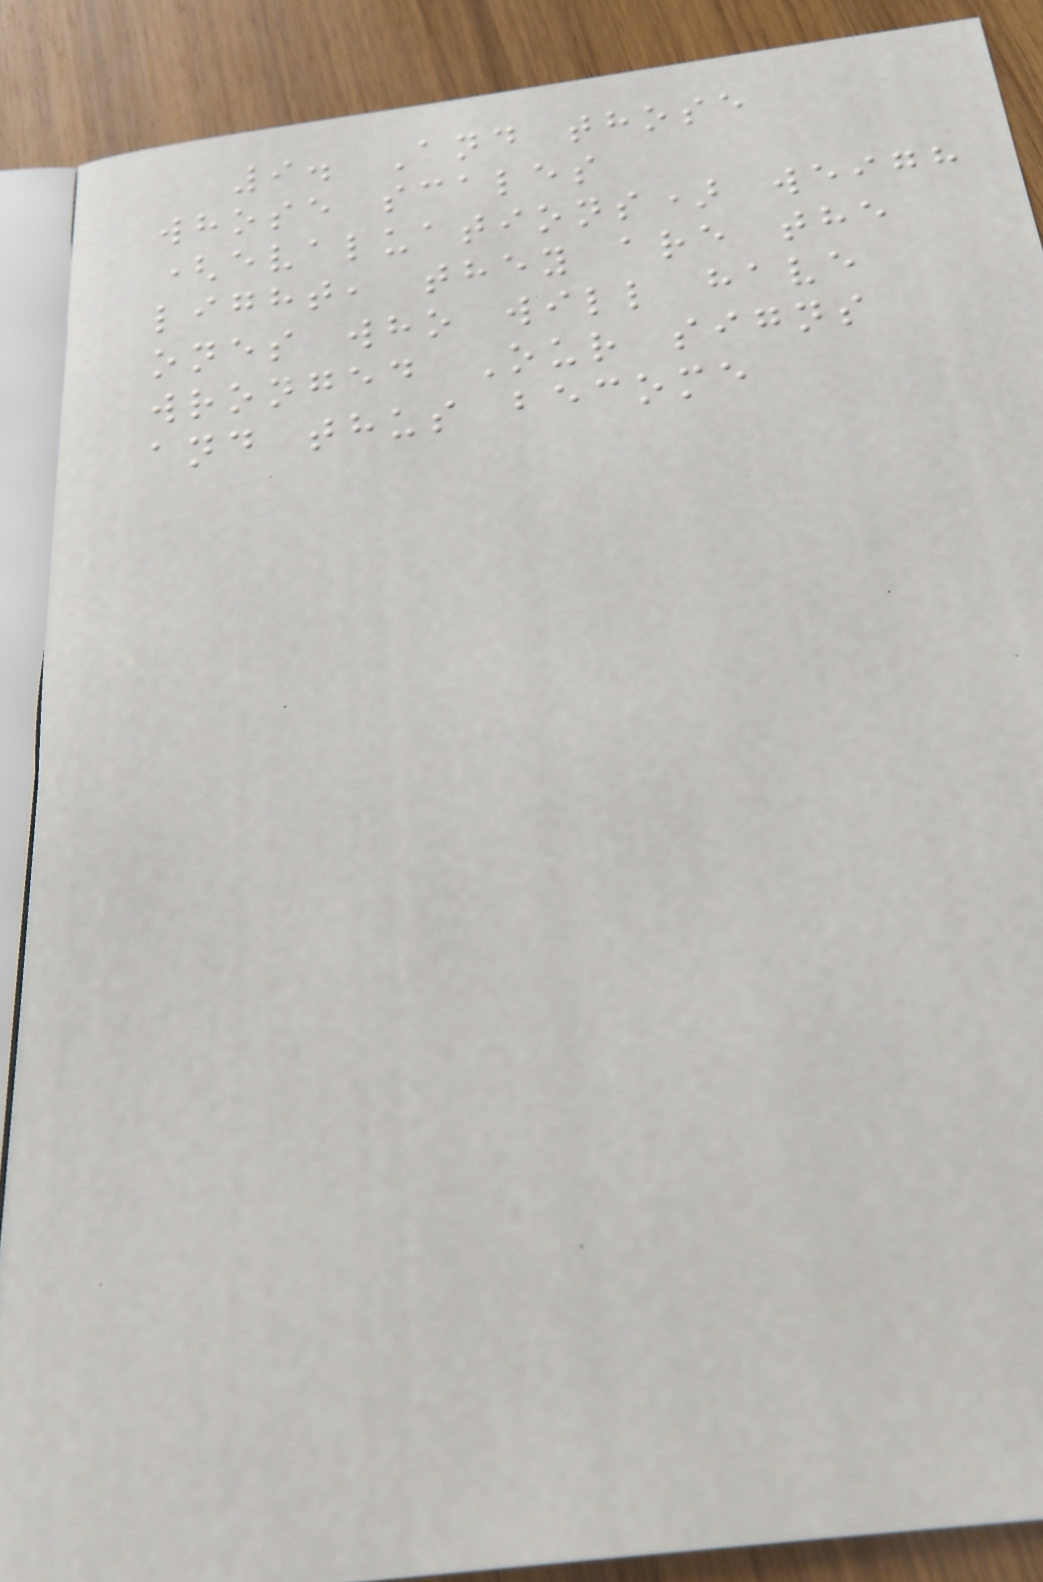9. And those
whose scales
(evaluations) weigh
light, they are the
ones who will have
wronged Our signs
and thus become
